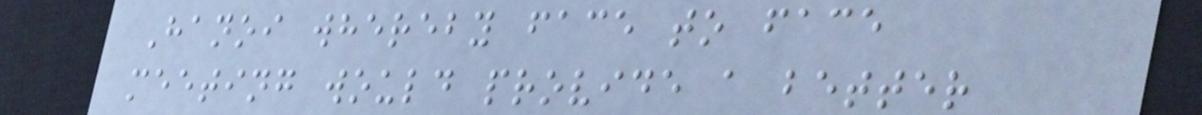Hanoi whereby face to face
meeting would provide a better
